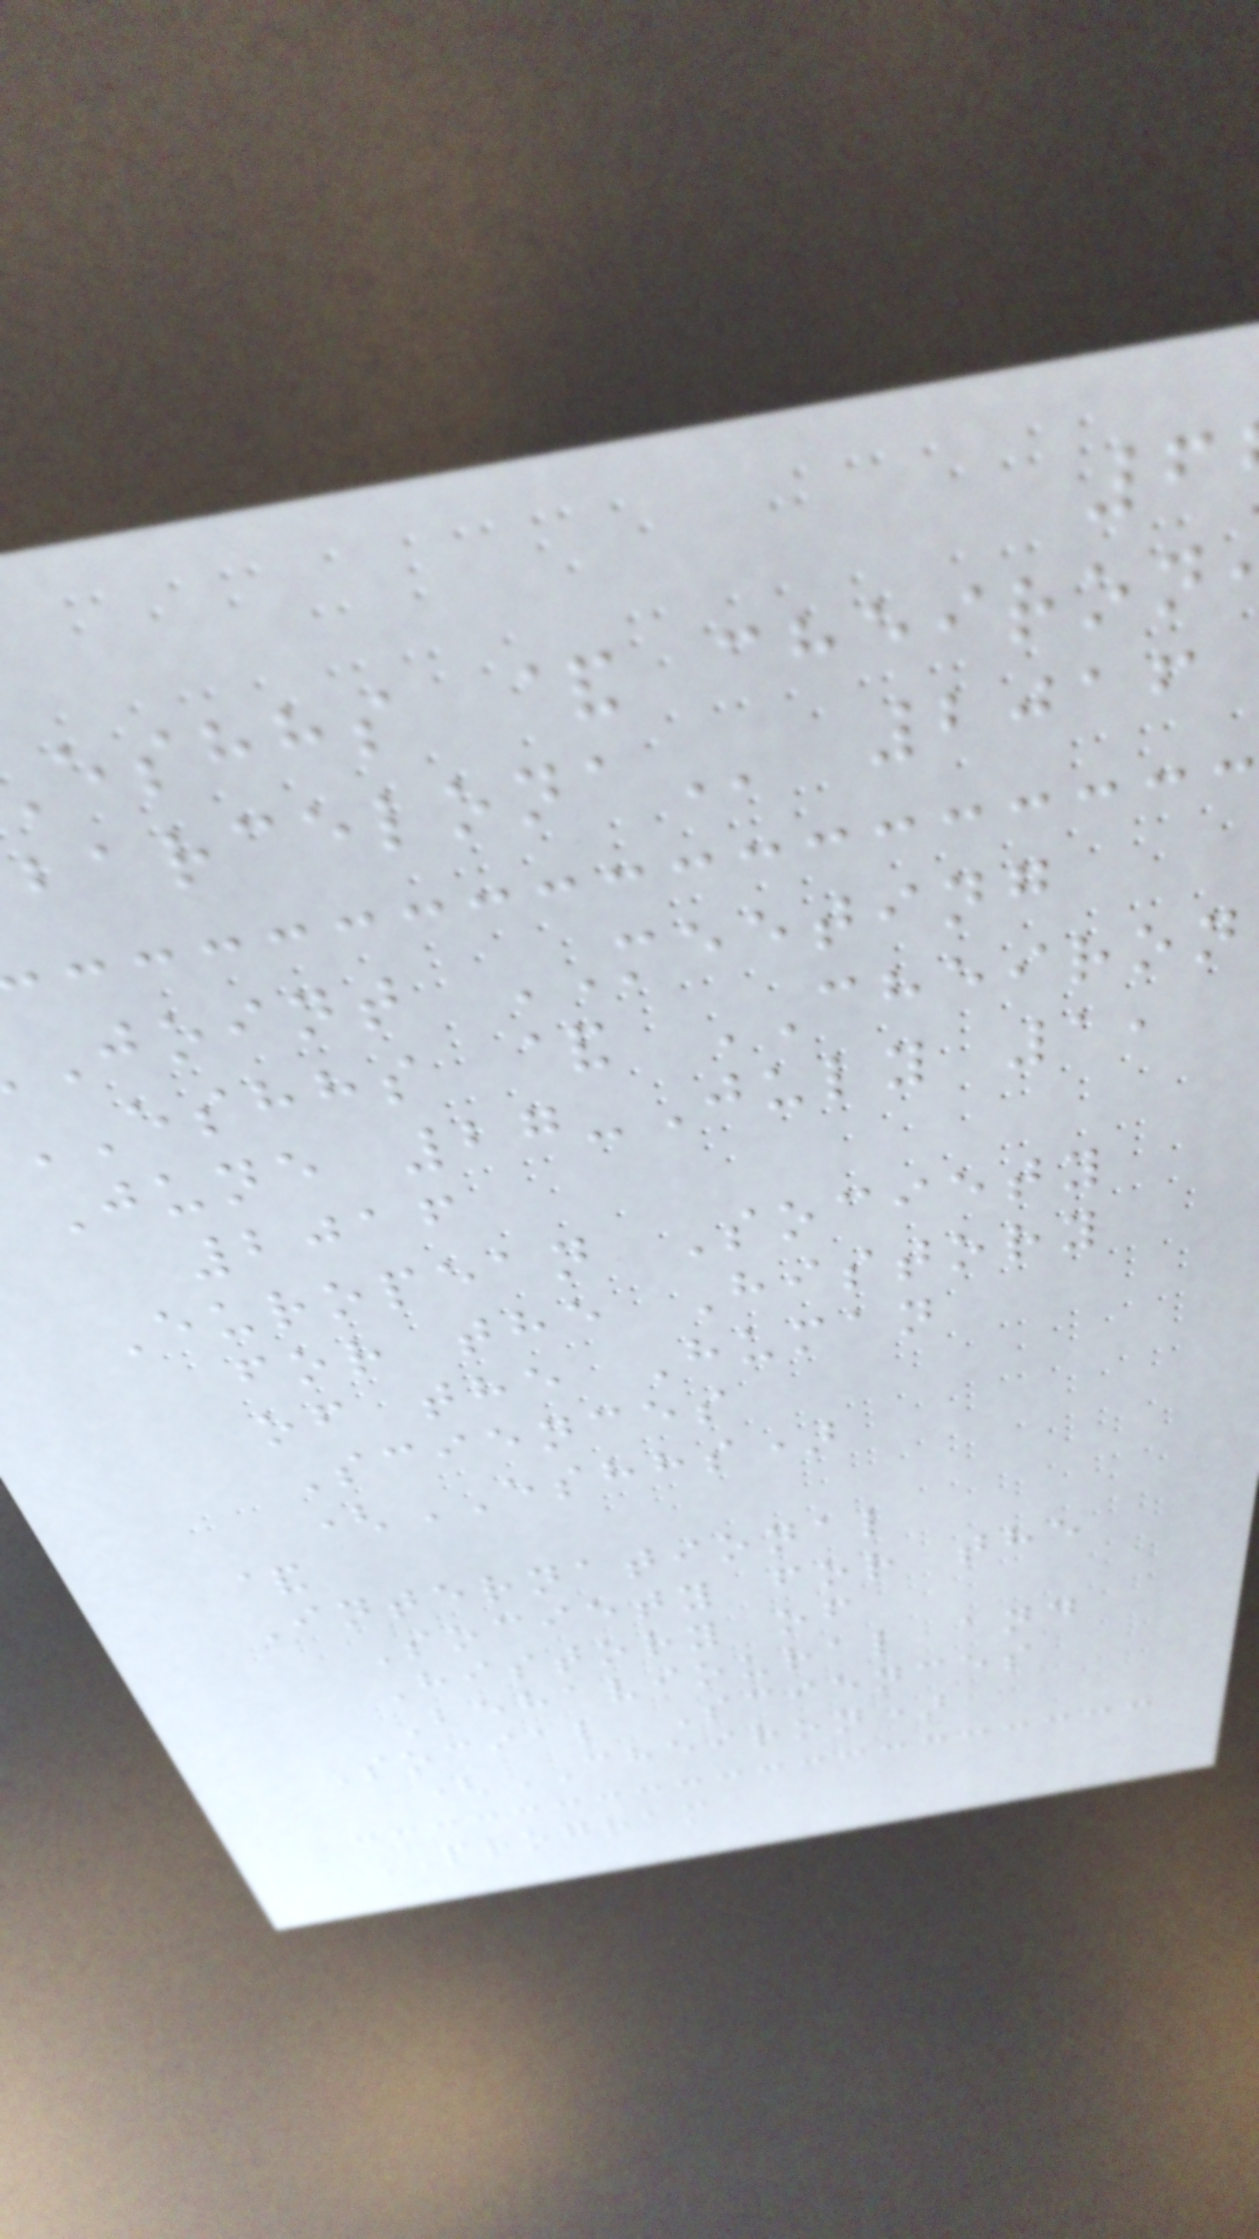eshhs &
2016
joint MEETING
eshhs & CHEIRON
June 27-July 1,
2016
European Society
for the History
of the Human
Sciences
(ESHHS)
&
International
Society for the
History of
Behavioural and
Social Sciences
(CHEIRON)
PROGRAM
